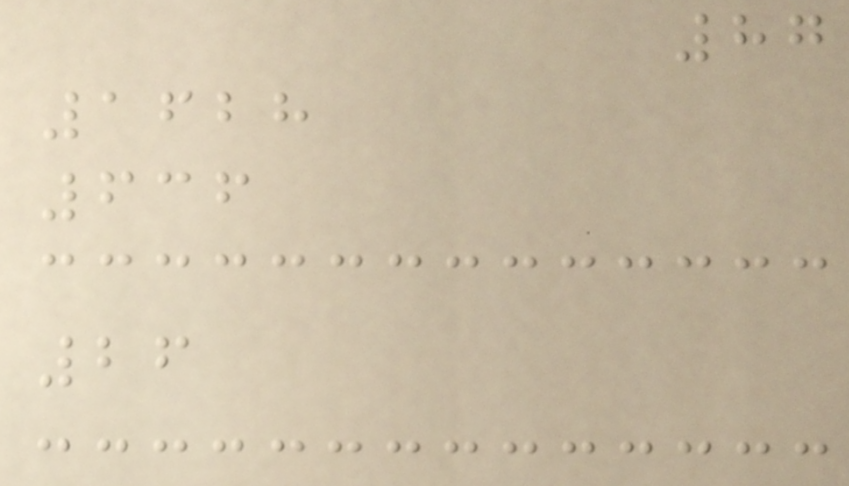87
1628
636
26
